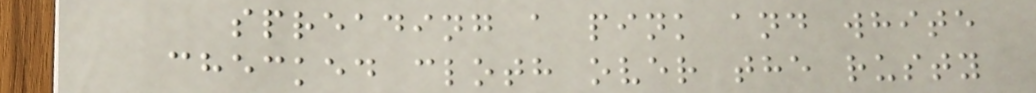spreading a pink and white
checked cloth over the rusty
